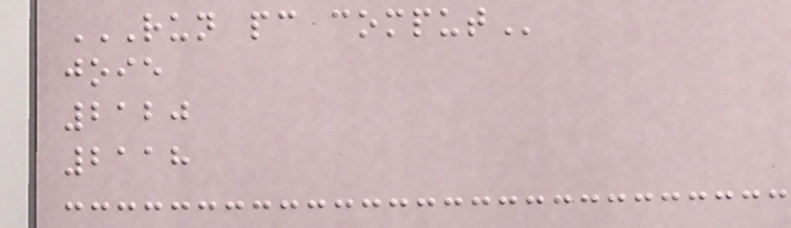RUN PC COMPUT
joie
2120
2118
